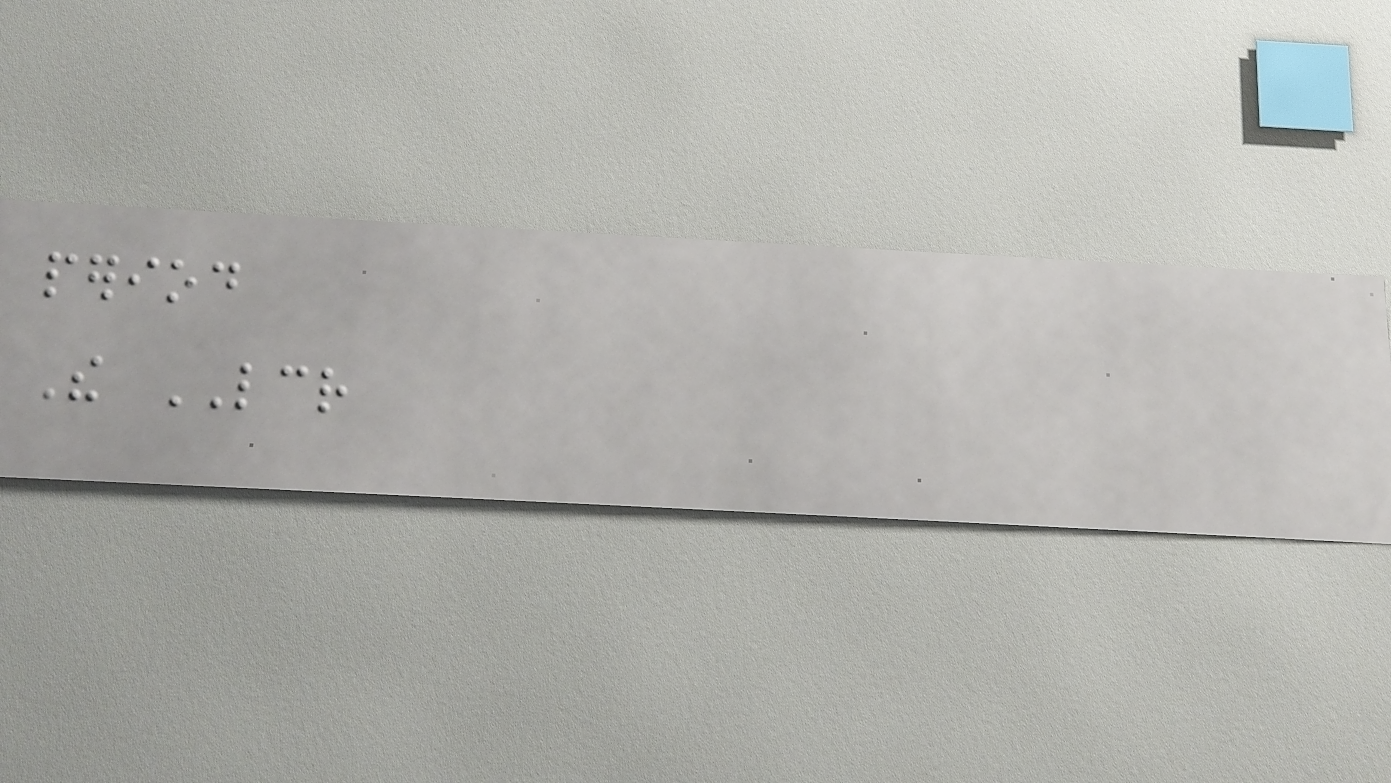period
The LCR
